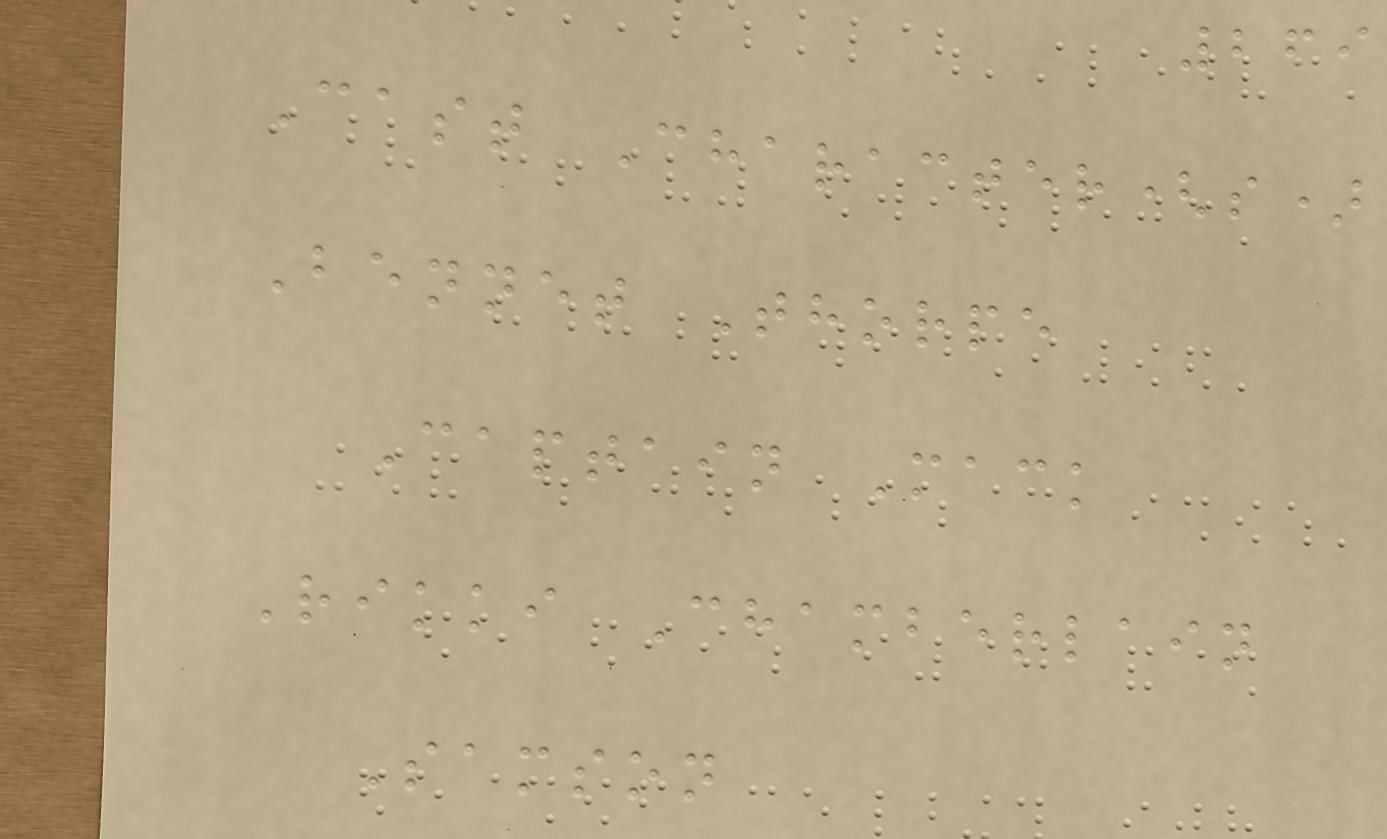269
Cast Character(s)
Bennet Thorpe
Captain Mack
Rikki Chamberlain
Samson
